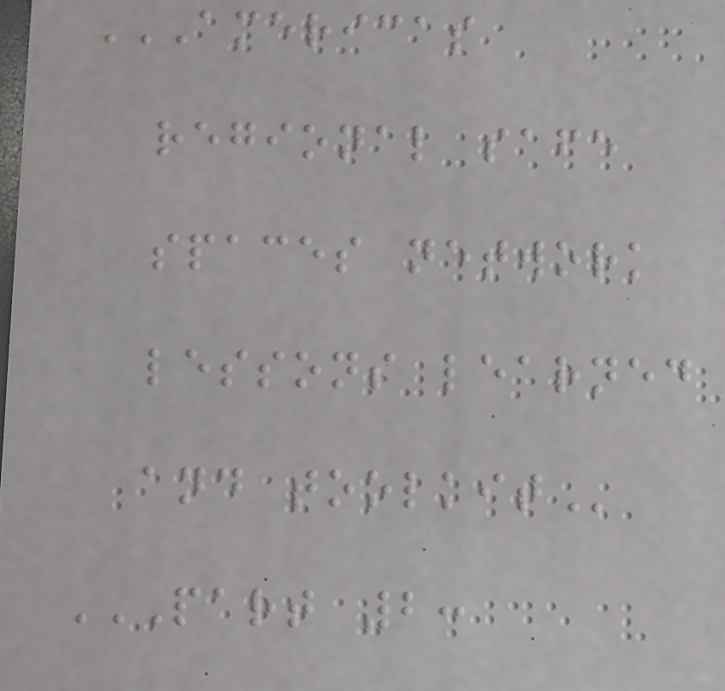AMERICAS
REGIONAL SAFE
SPACES NETWORK
LESSONS LEARNED
AND TOOLKIT
PART 2:
